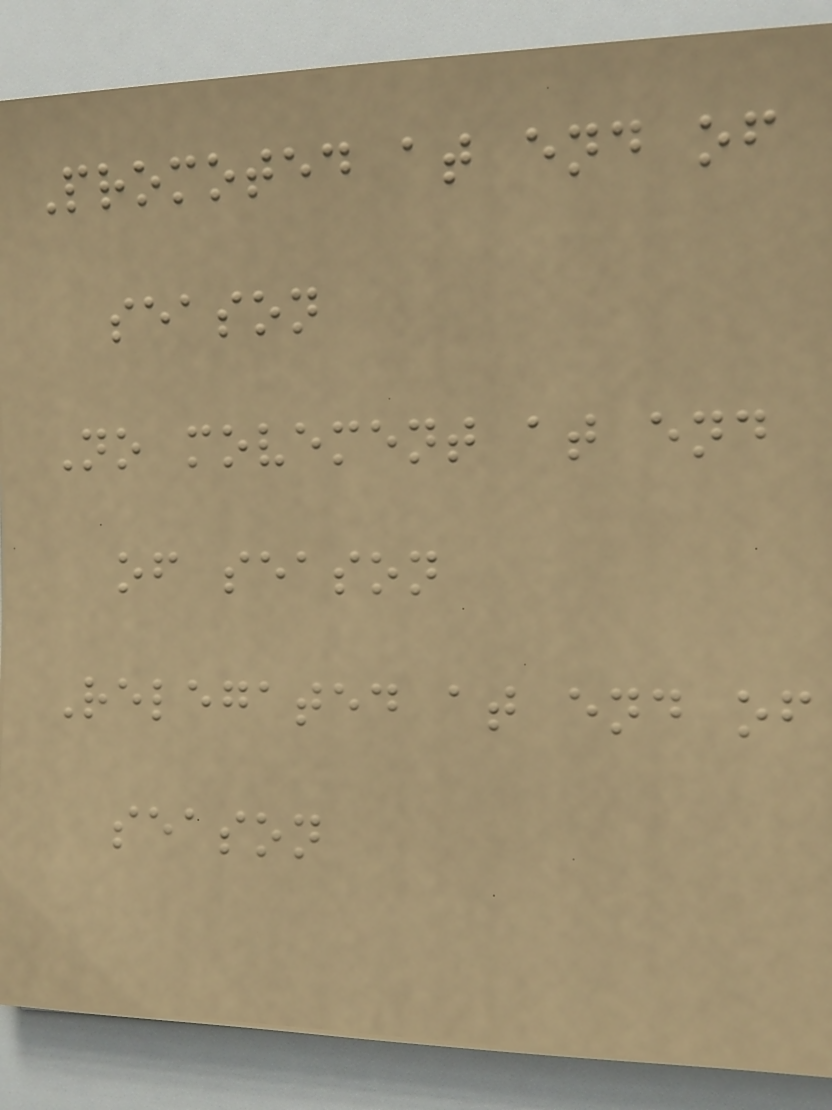Promoted at end of
season
No movement at end
of season
Relegated at end of
season
